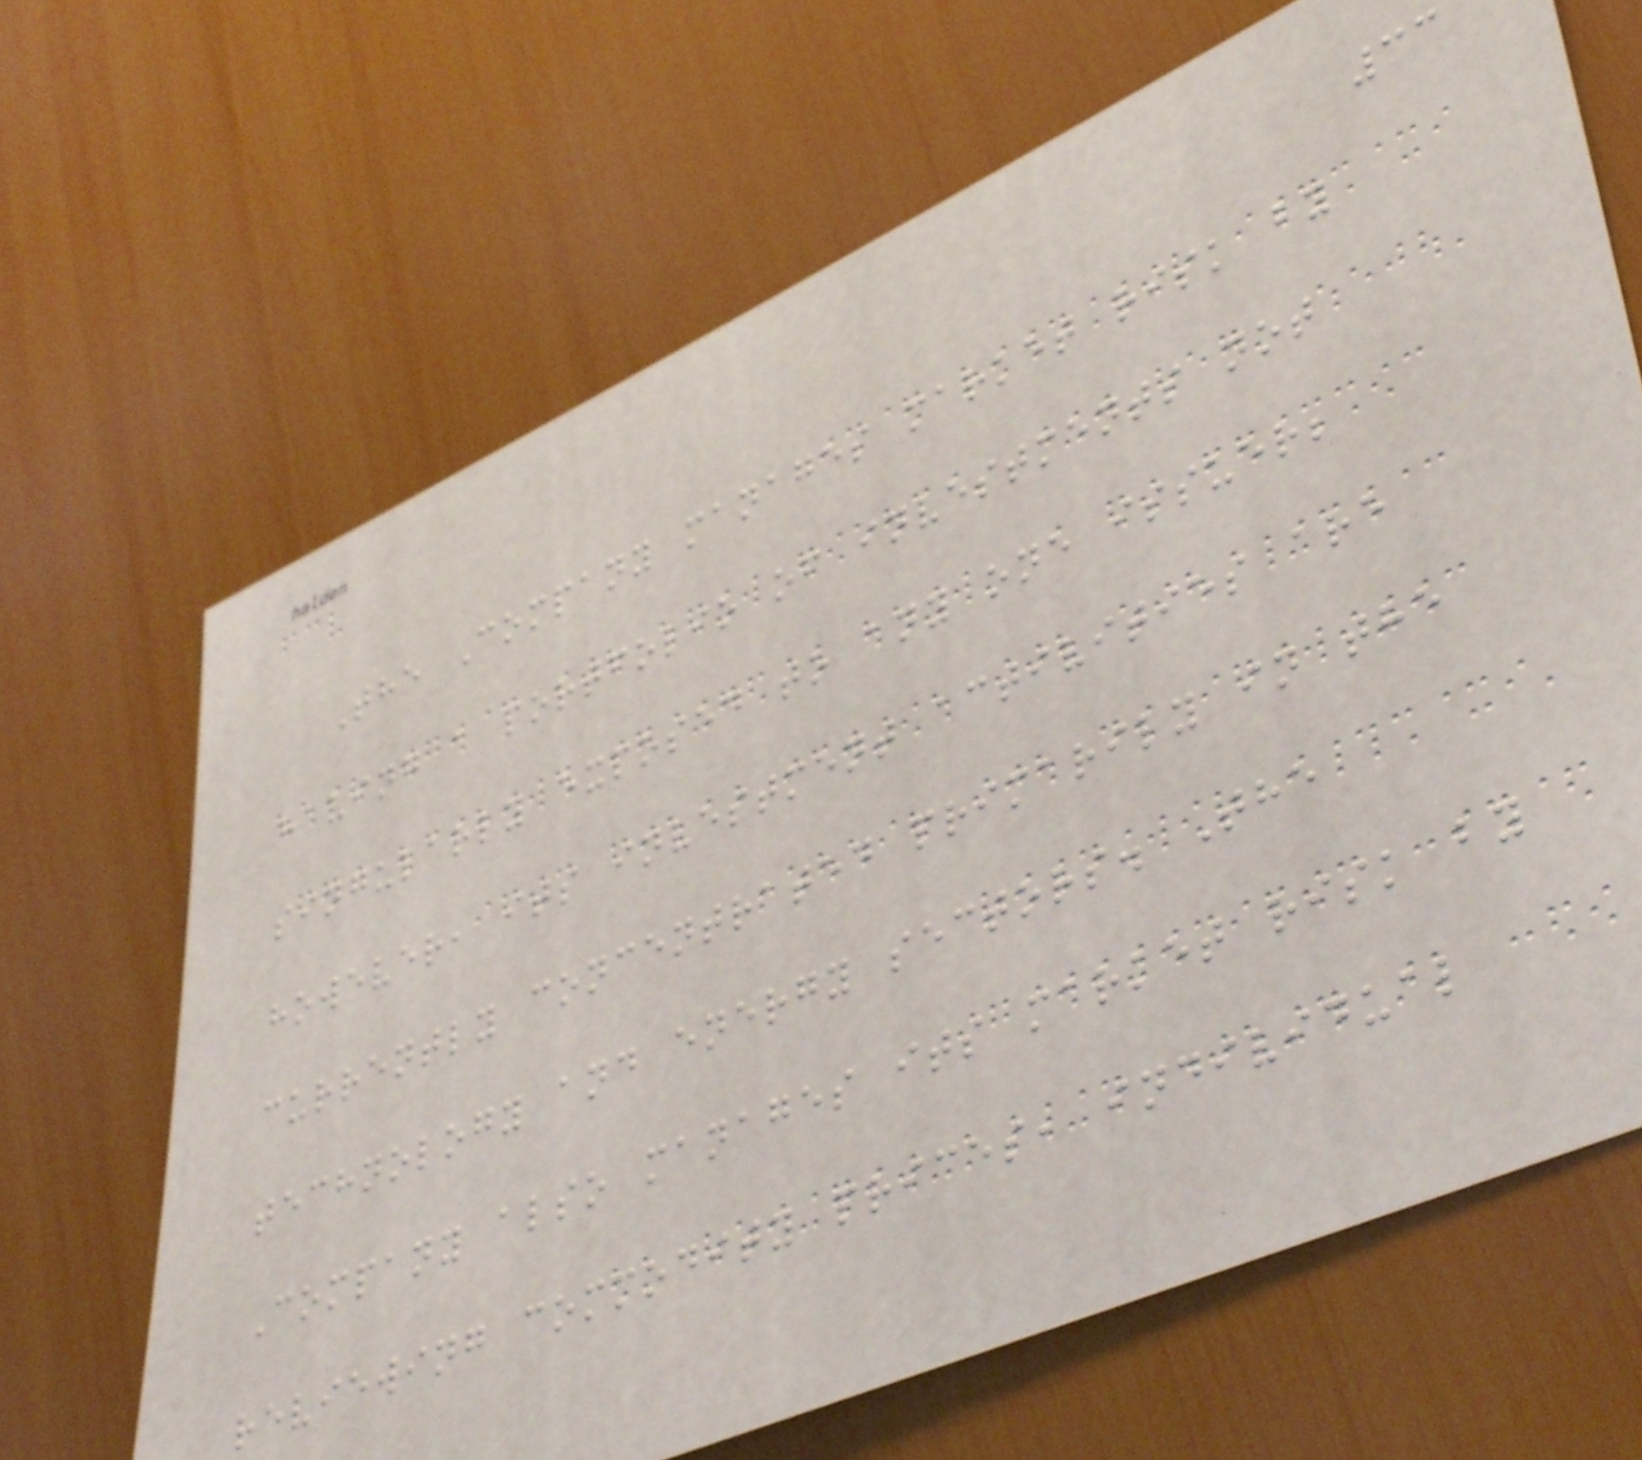33
The Company manages market risk by
having a portfolio of investments not
singularly exposed to any one issuer;
however, its investment activities are
currently concentrated primarily in the
technology and energy sectors. The
Company also manages its market risk by
reviewing commodity prices, individual
